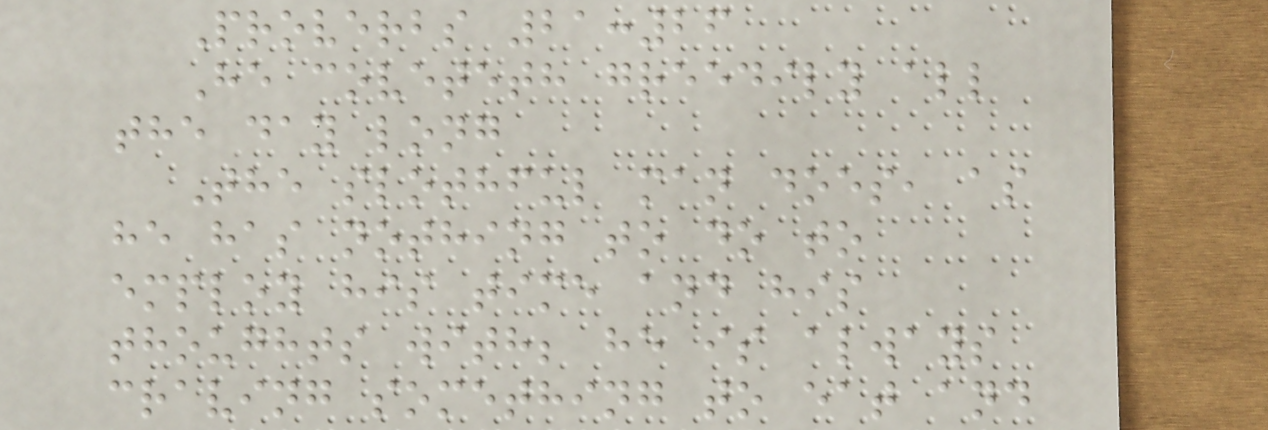Proverbs 21:26
He coveteth greedily all
the day long
The slothful man does, as
he has nothing to do to
employ his time and his
thoughts with; he is always
craving something to eat and
